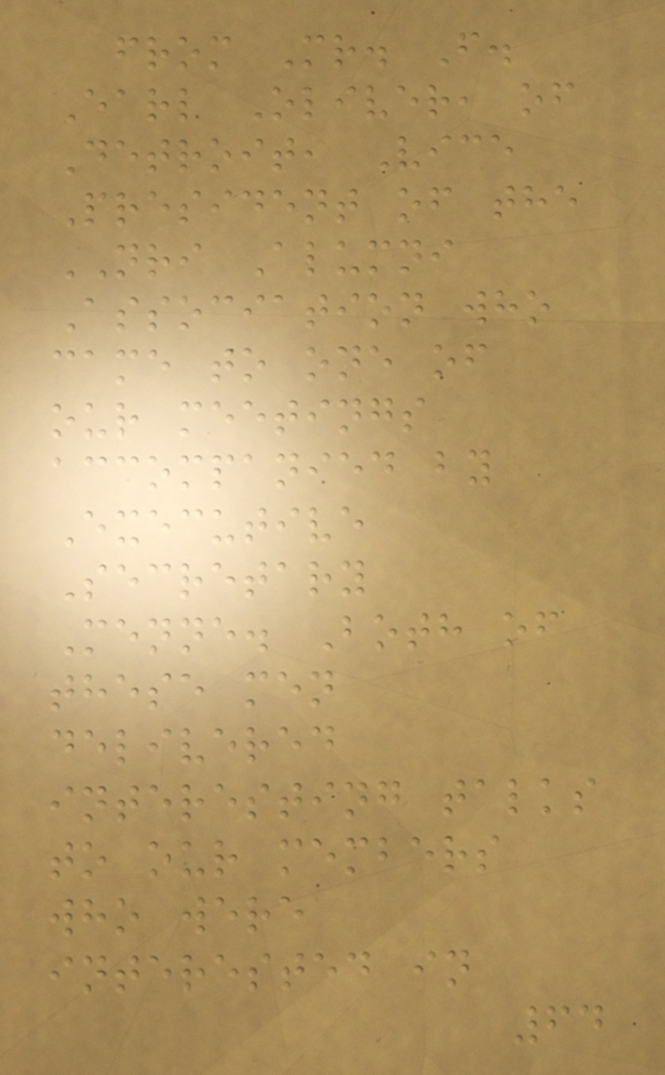from Mr. F.
Earl Oliver, of
Detroit, Vice
President of the
NRI Alumni
Association who
came to one of
our meetings
accompanied by
Executive
Secretary
Menne. Both of
these men
delivered
interesting talks
to our members
who were
interested in
64
